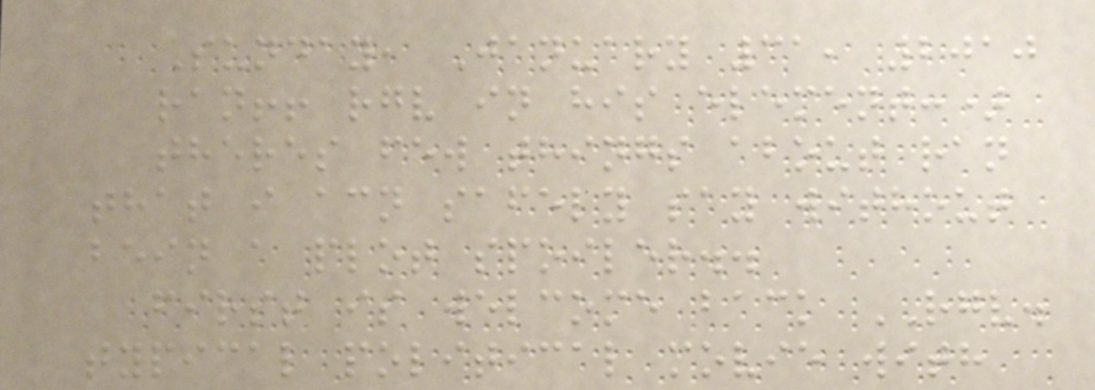Sunday, January 31, 2010
ran!! rgv in his element:)
theres few things about ran
that i acn safely say without
bein a plot spoiler..
first is welcome back RGV.
typical political movie with
